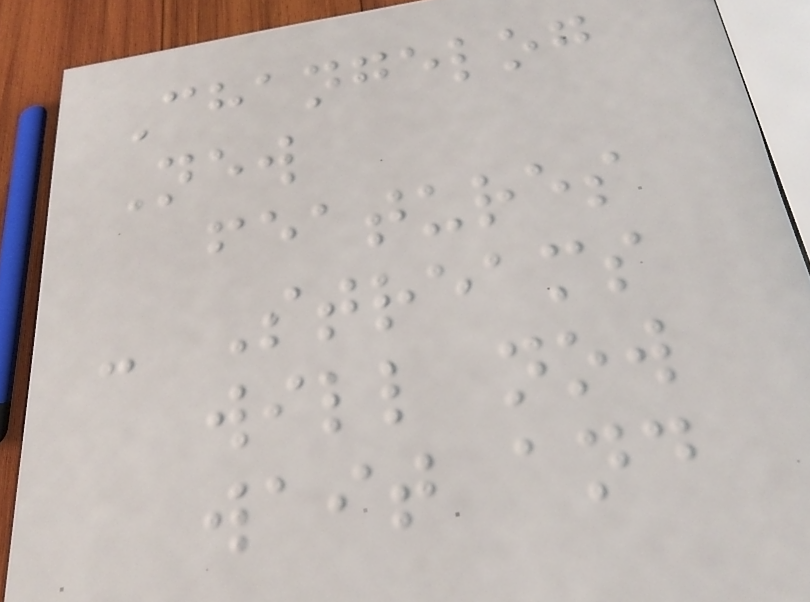Changelog
New
features
- Streams
will now
wait and
